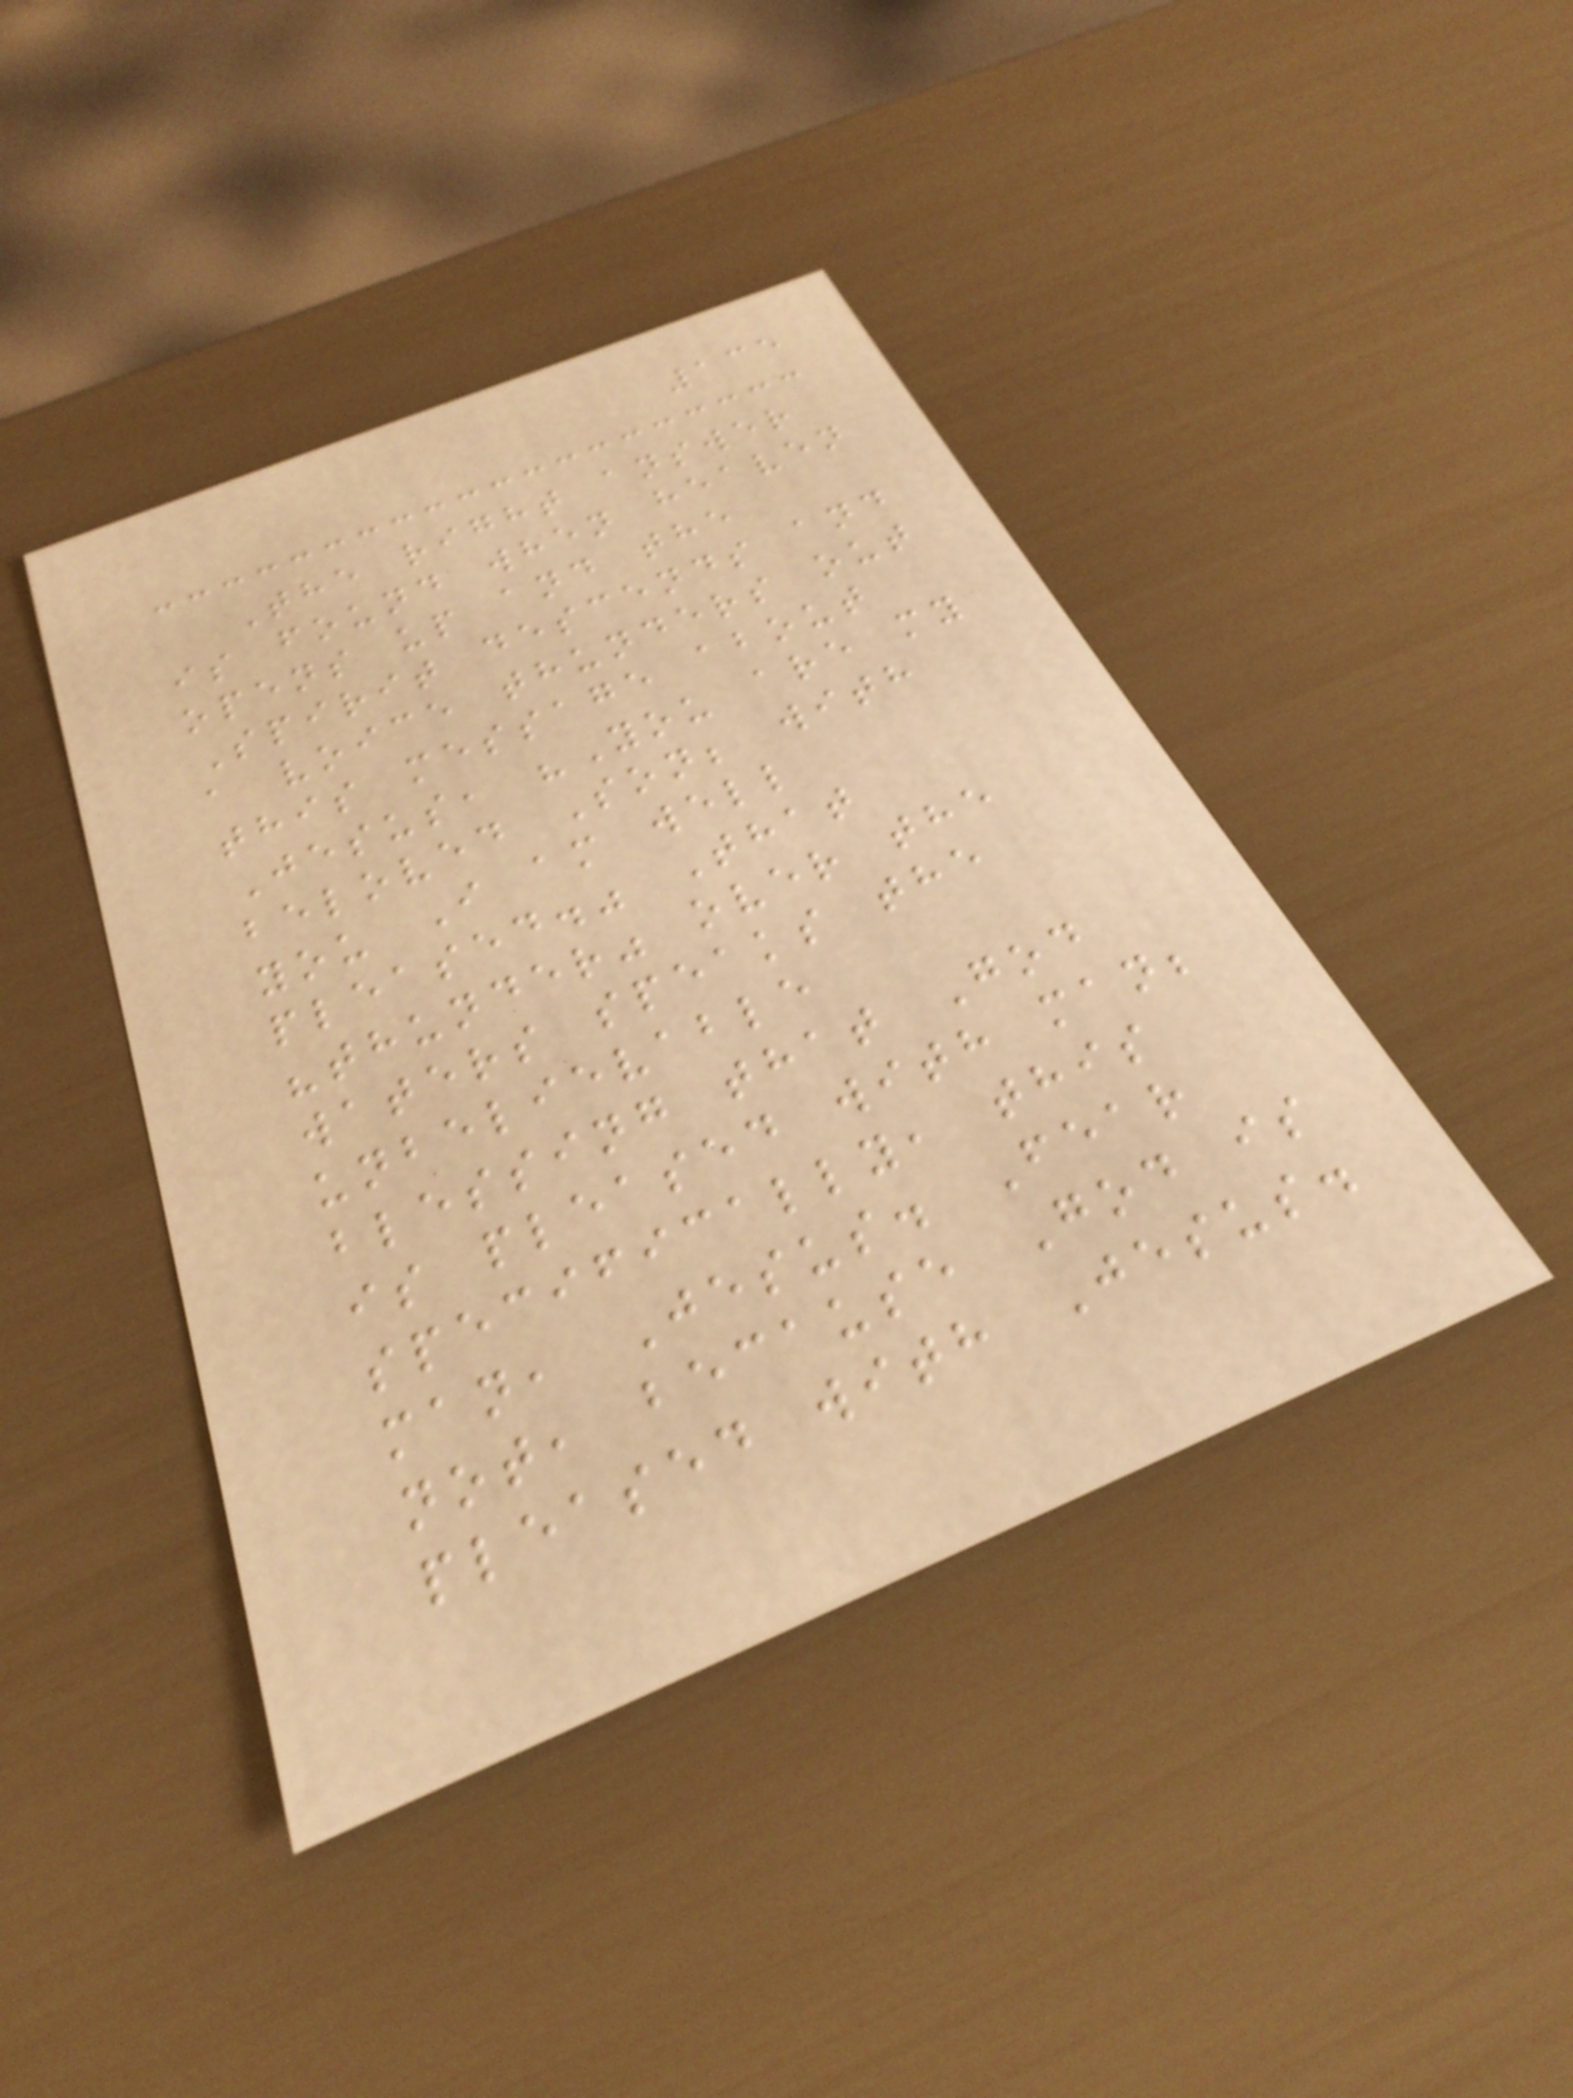135
The right answer
is found when heaven
opens up and the
Spirit descends and
a voice thunders out
this message about
Jesus, "You are my
beloved Son; with
you I am well
pleased." That
"thunder" over the
waters speaks the
unbelievable
blessing that God
is pleased with man;
specifically, this
man, Jesus. Fear
not, because God is
pleased with Jesus.
